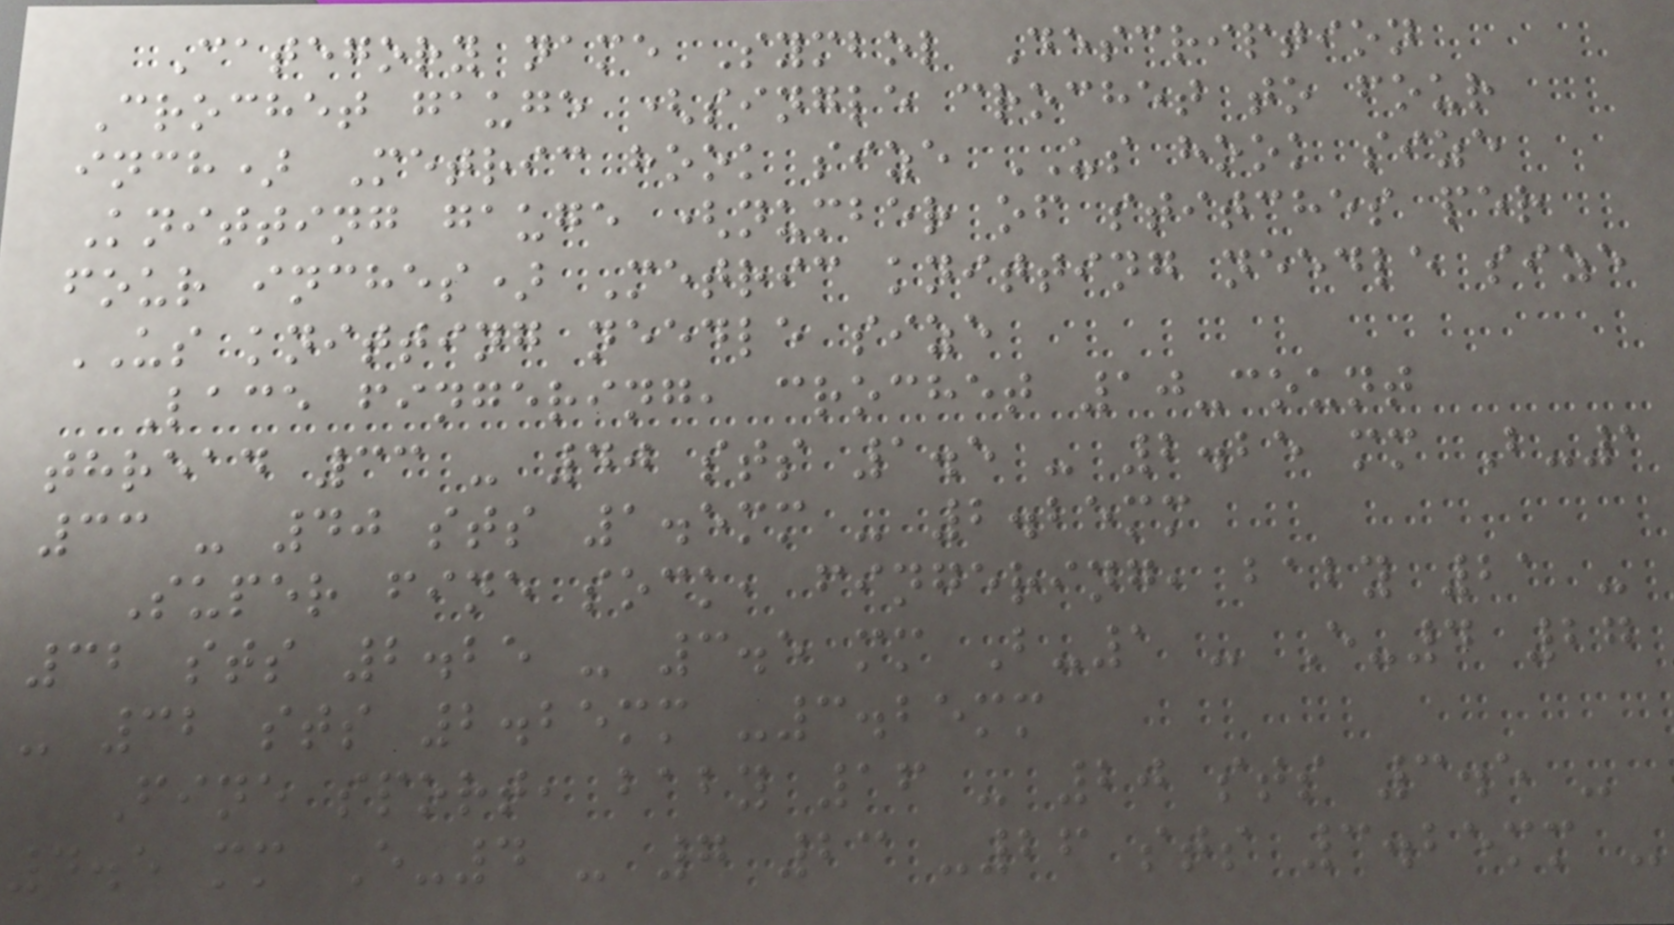Category name Symbol Description
Crochet gauge (single crochet to four
inch) Metric hook size US hook size
Knitting gauge (number of stitches per
four inches) Metric knitting needle size
US knitting needle size
Lace fingering, crochet 10-count
thread 33 - 40 sts 1.5 - 2.25 mm B-1
33 - 40 sts 1.5mm - 2.25mm
Super fine sock, fingering, baby 21 -
32 sts 2.25 - 3.5 mm B-1 - E-4 27
- 32 sts 2.25mm -3.25mm
Fine sport, baby 16 - 20 sts 3.5 -
4.5 mm E-4 - 7 23 -26 sts 3.25mm -
